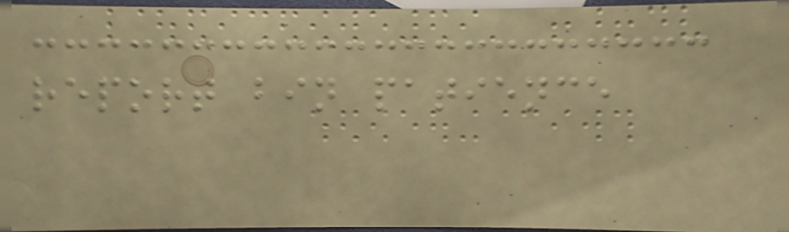report bin patience
